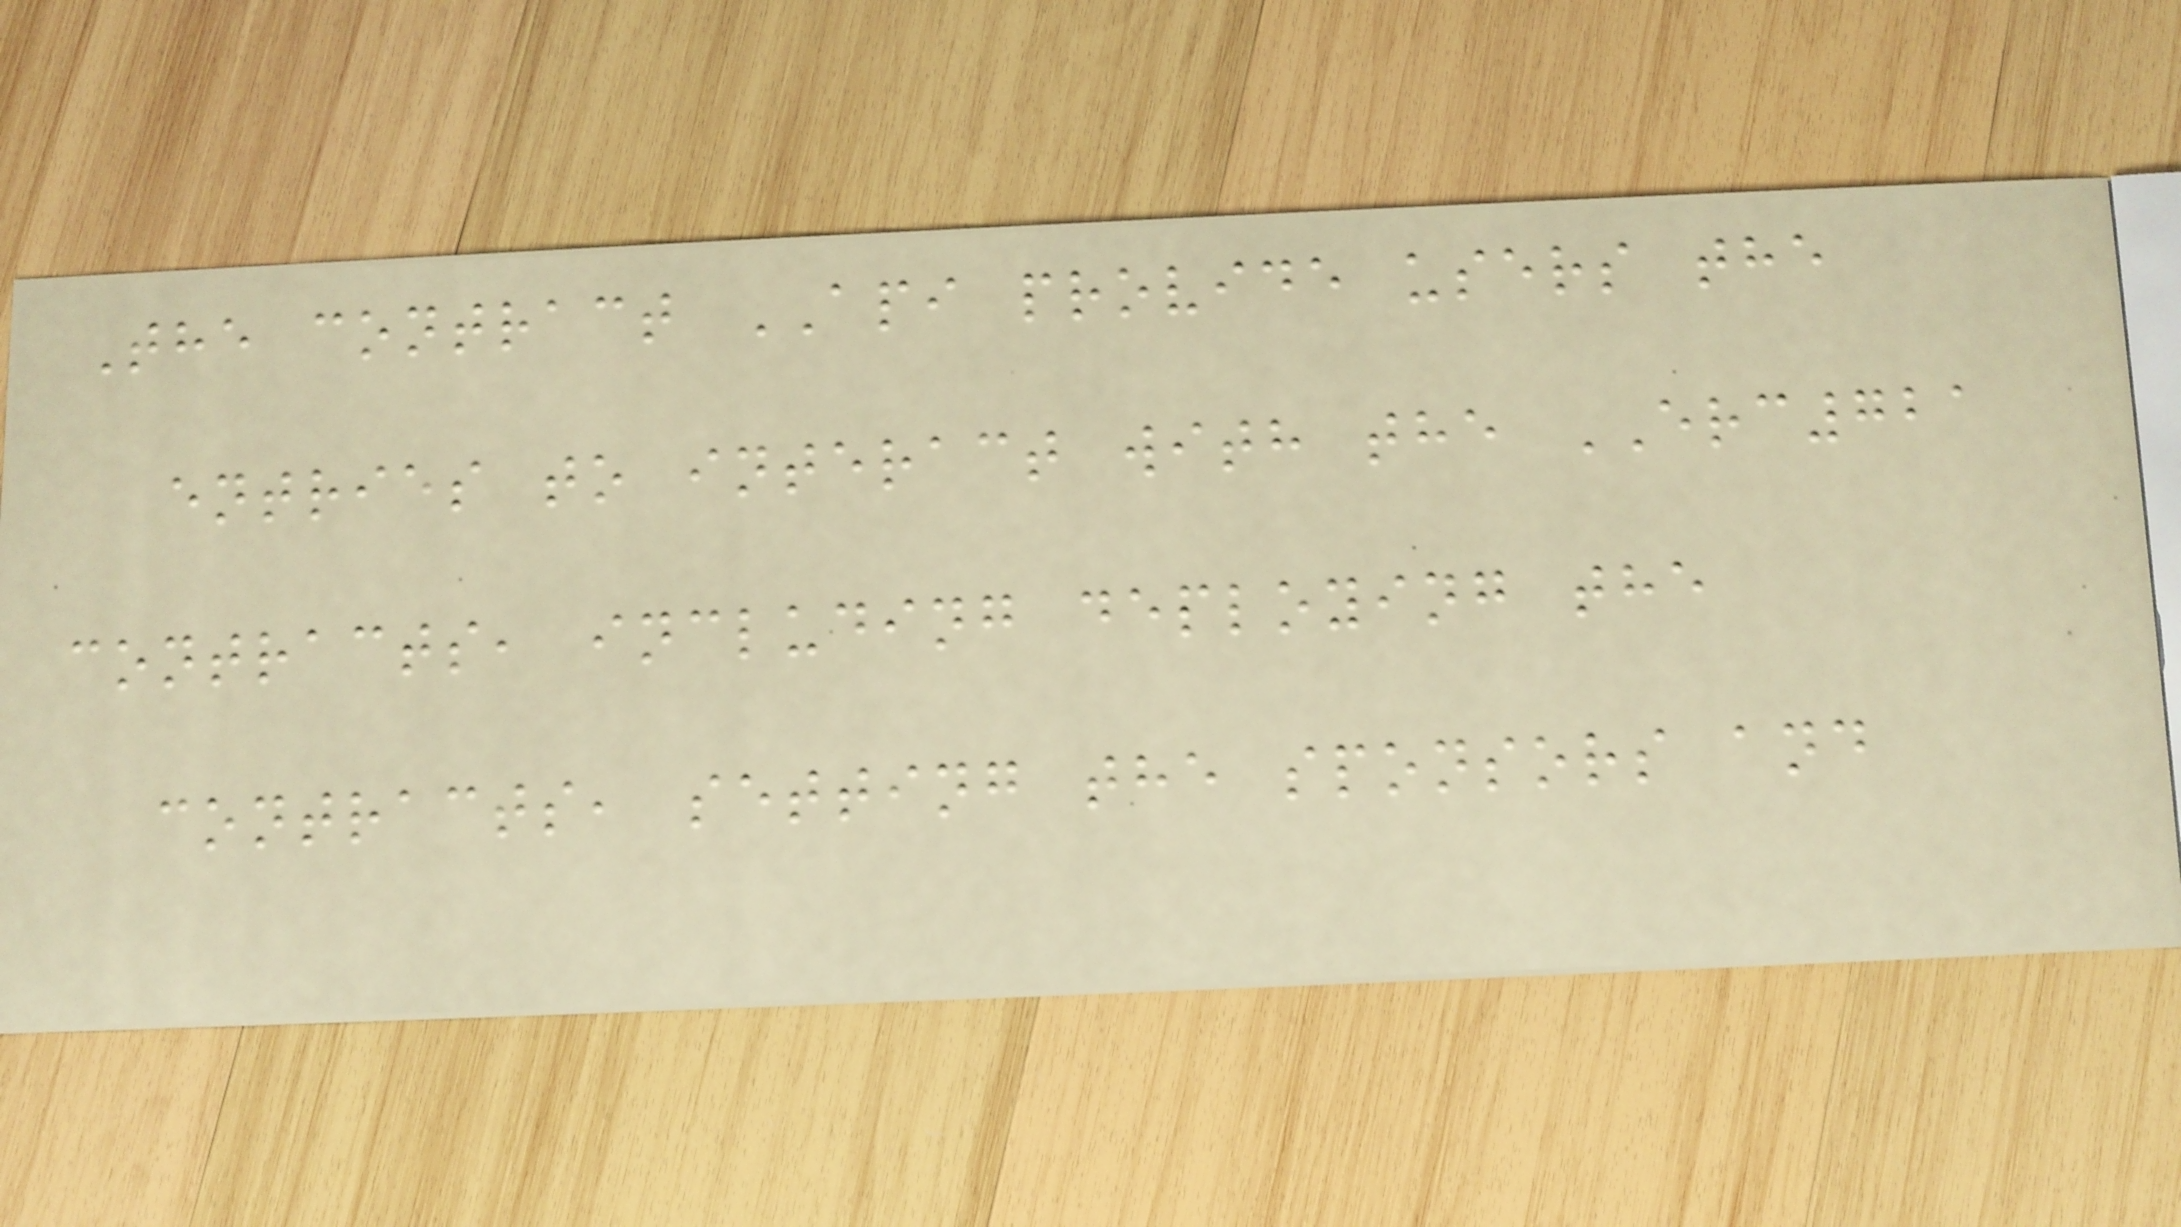The contract API provide users the
entries to interact with the ERC721
contracts, including deploying the
contracts, setting the sponsors and
